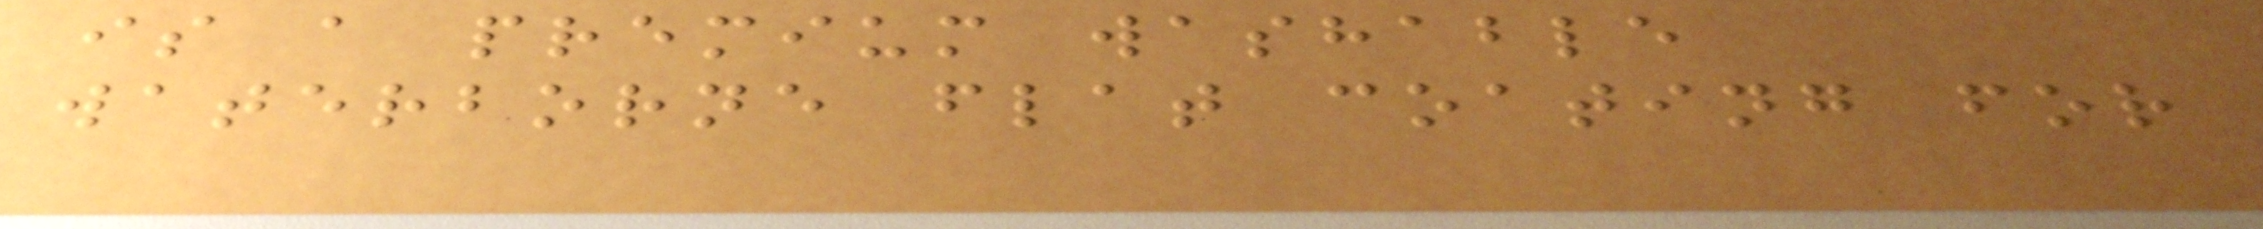is a premium washable
waterborne flat coating for
